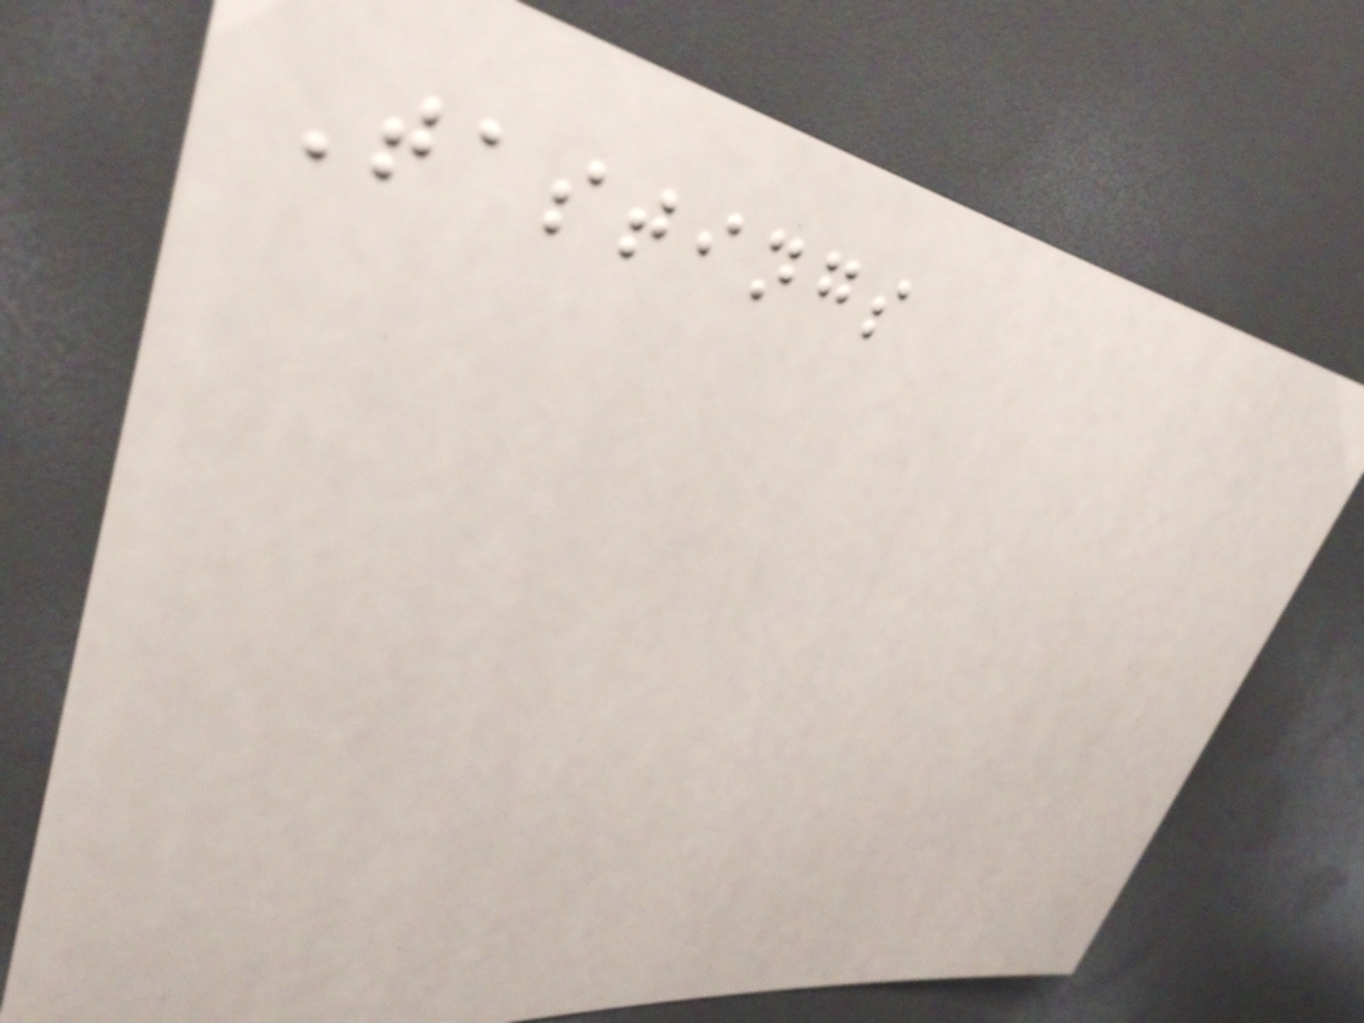Tastings
